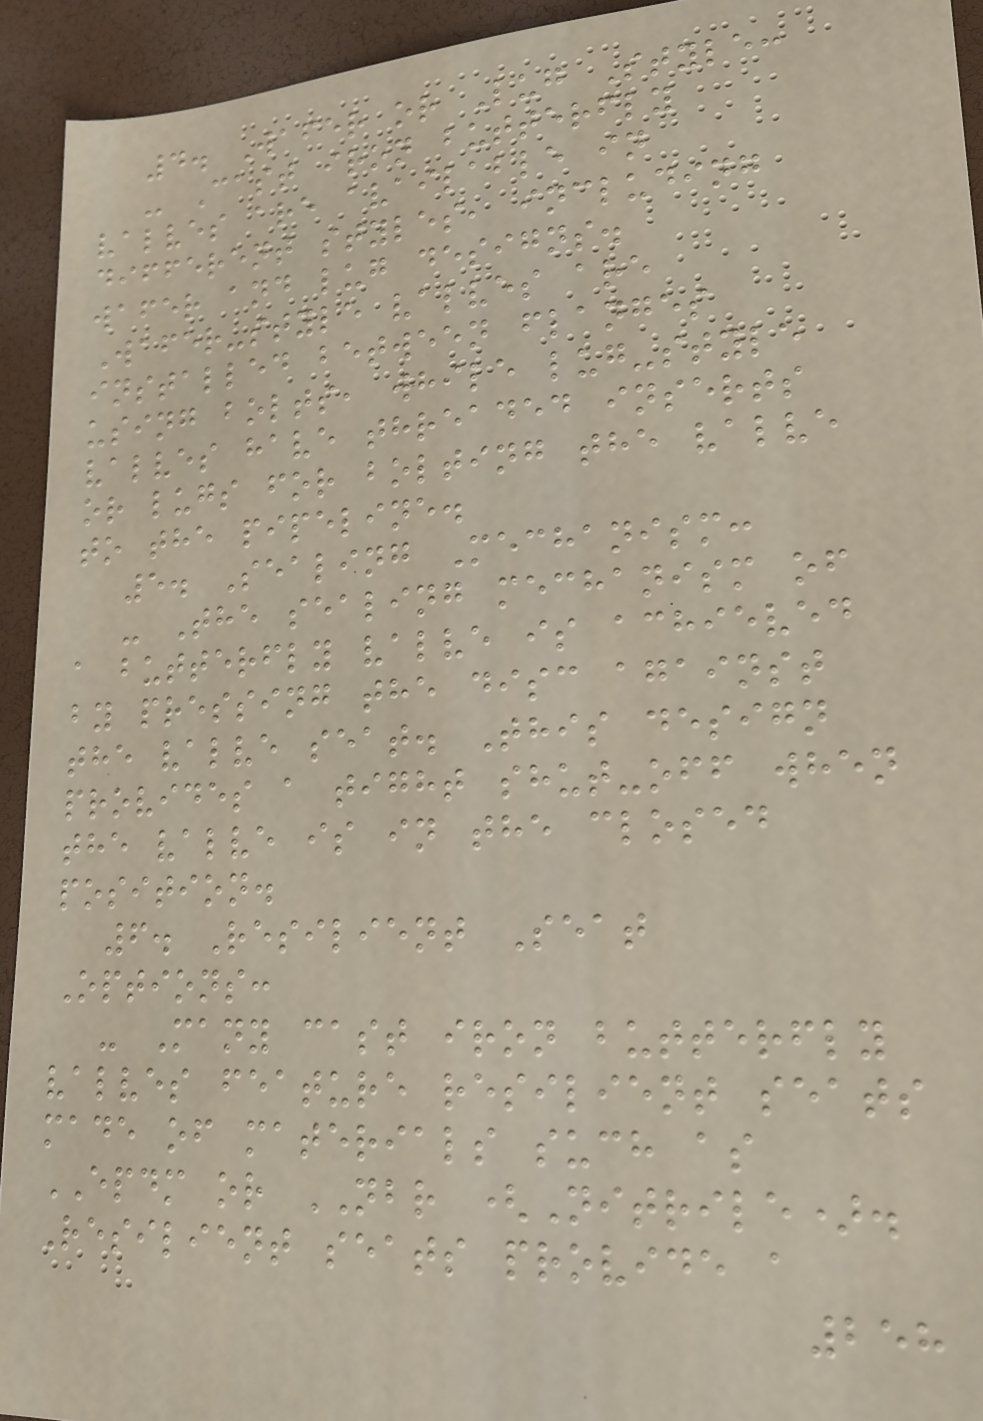4. Wafer or Lug Style:
- Cast iron butterfly
valves are available in
different styles, including
wafer and lug designs.
Wafer-style valves are
installed between flanges
using bolts, while lug-style
valves have threaded inserts
or lugs for bolting the valve
to the pipeline.
5. Sealing Mechanism:
- The sealing mechanism of
a butterfly valve is achieved
by pressing the disc against
the valve seat. This design
provides a tight shut-off when
the valve is in the closed
position.
6. Resilient Seat
Options:
- Many cast iron butterfly
valves feature resilient seats
made of materials such as
EPDM or NBR (Nitrile).
Resilient seats provide a
258
